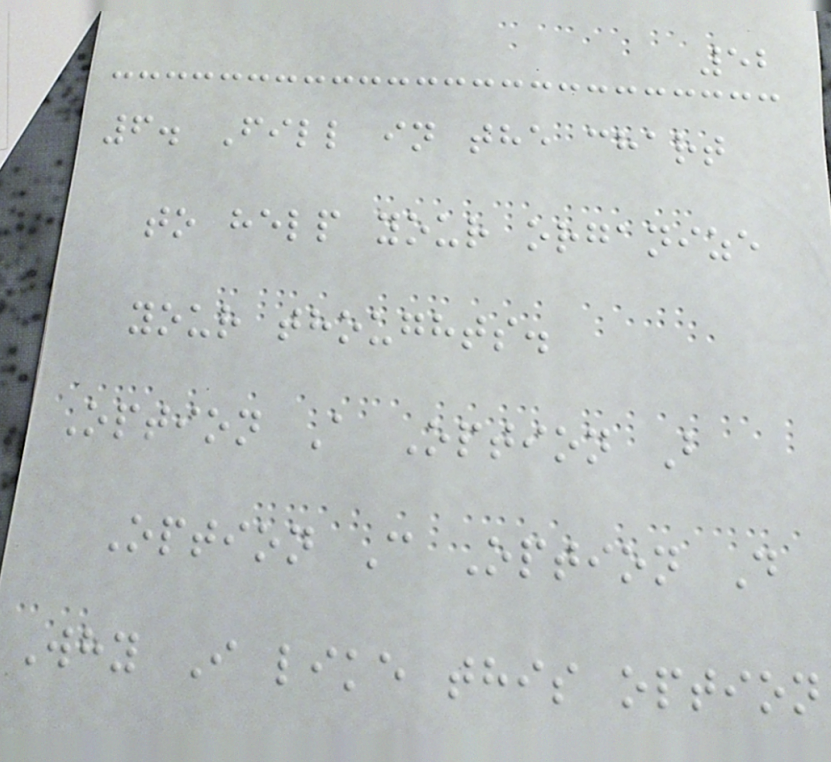52
6. Fill in the chart
to help your organize
your thoughts.
Option A Option B
Option C Option D
Why I like this option
